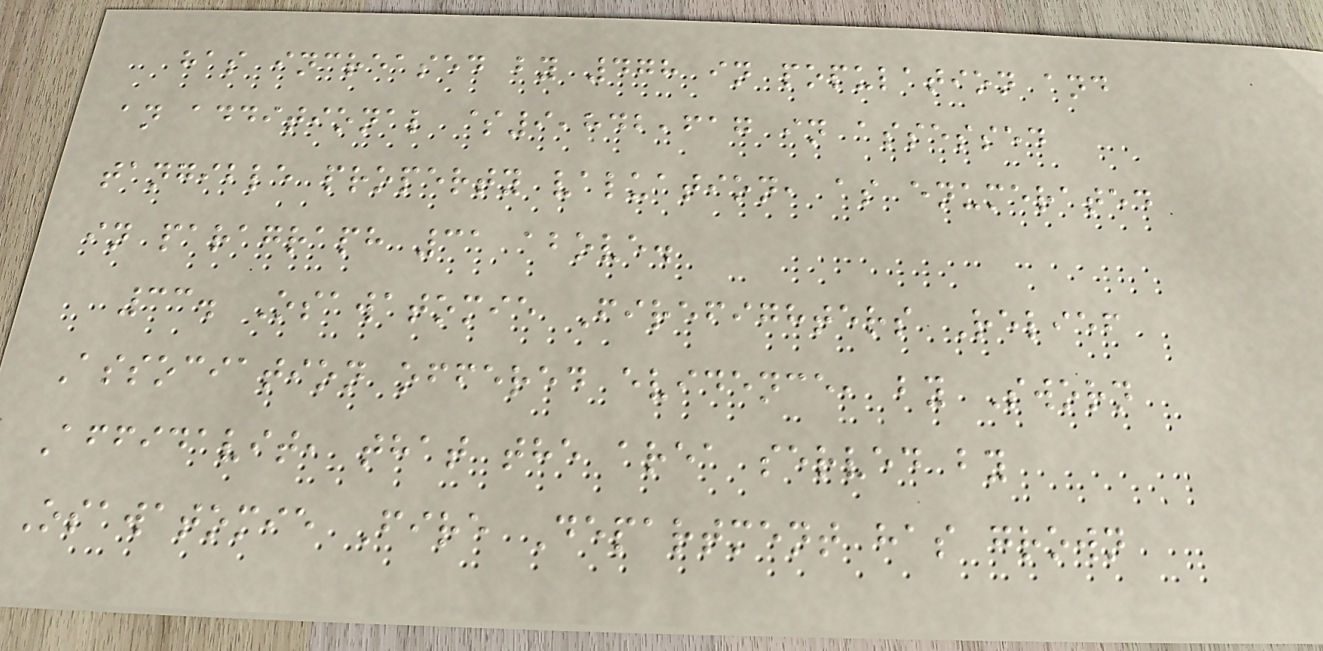has increased by 478 in population and
an additional $9,842,617 in assessed
tangible property valuation, as enumerated
in paragraph 31 above.
33. Osawatomie Firefighters Relief
Association offered evidence, by Sworn
Affidavit, that the area served by
Osawatomie Fire Department has grown
